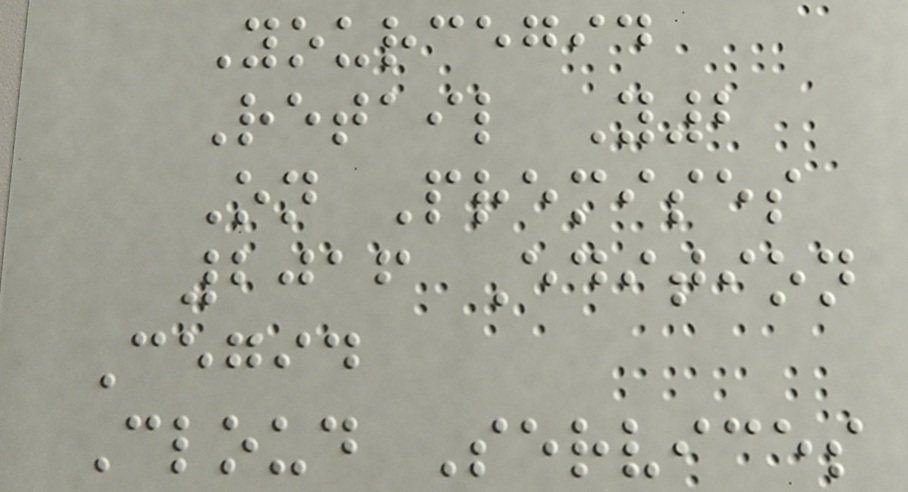Yourcegid
Retail Y2
On Premises
2016 Edition
Cegid
Cloud Services
